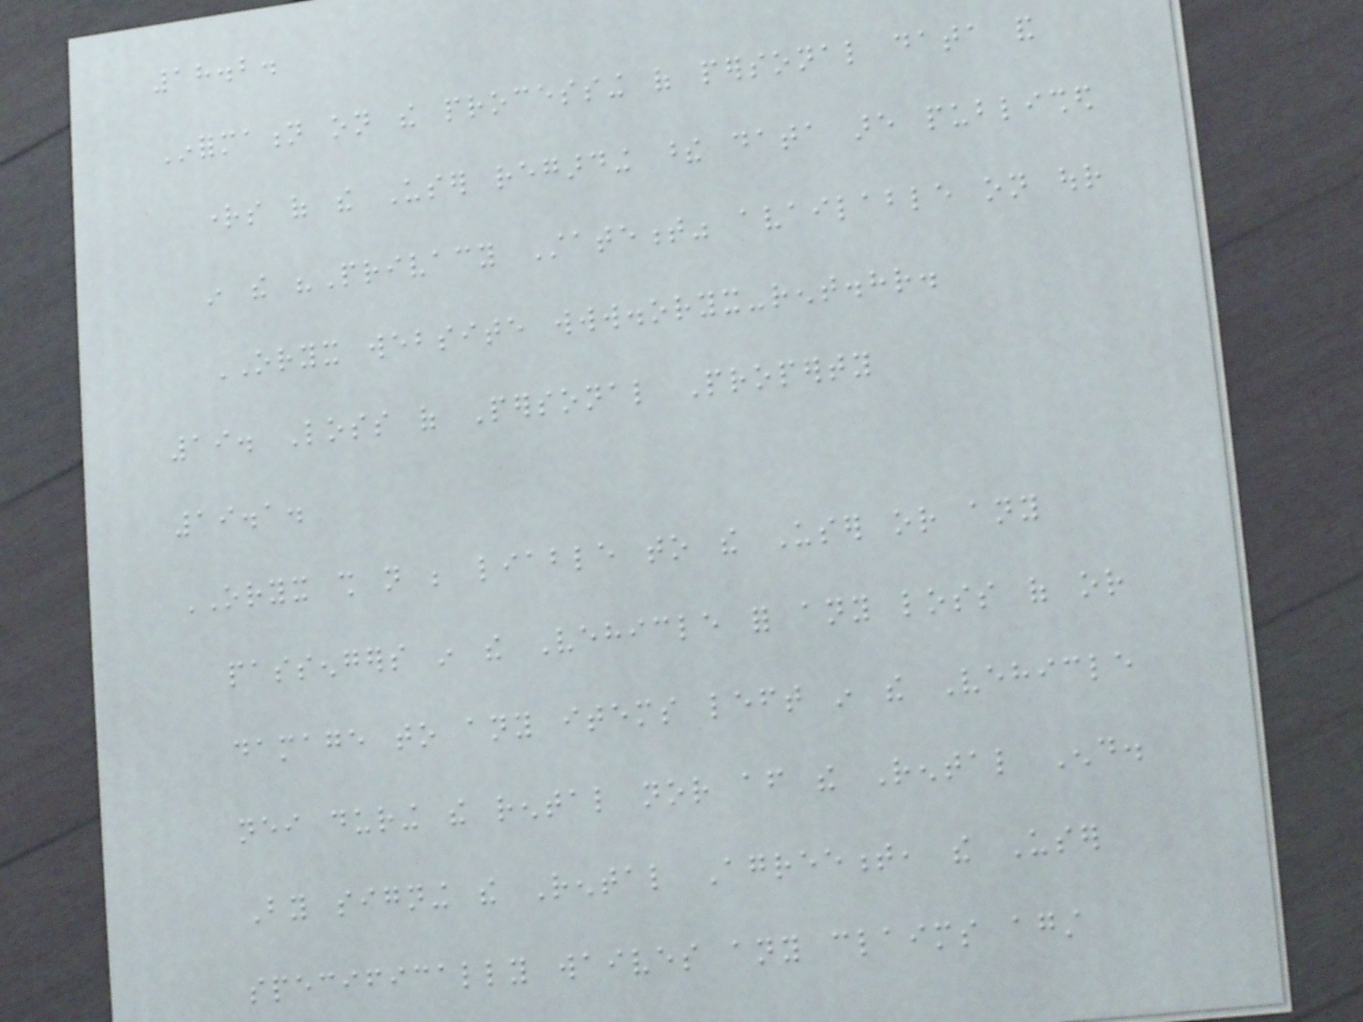18.2.
Information on the processing of personal data and
rights of the User regarding these data are published
in the "Privacy Statement" available on our
ORYX website www.oryx-rent.hr.
19. Loss of Personal Property
19.1.
ORYX shall not be liable to the User or any
passengers in the Vehicle for any loss of or
damage to any items left in the Vehicle
neither during the rental nor after the Rental End.
By signing the Rental Agreement, the User
specifically waives any claims against
